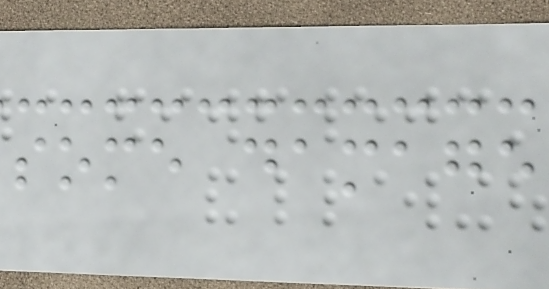some damage
